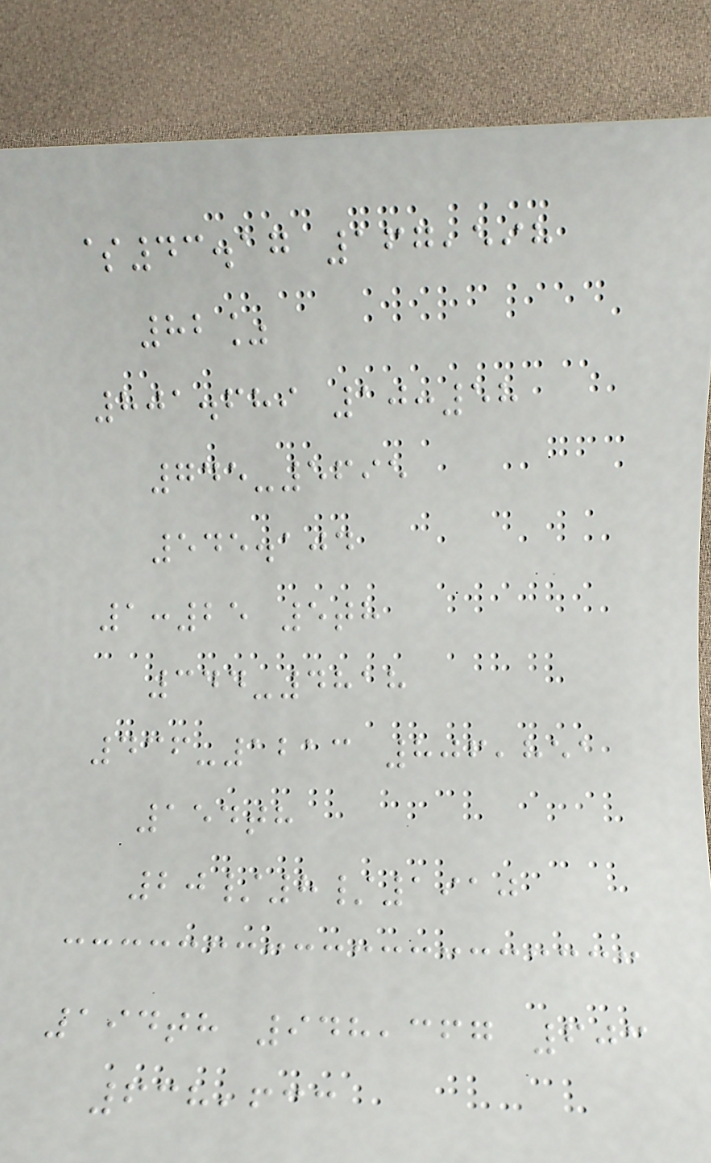$43.17 167,598
82%
801.689 10:58
745-5695
545.104
1:25 5th
344-4818
436-1213 806,851
154th
20/8/1910
194th 948,367 603
638,633
